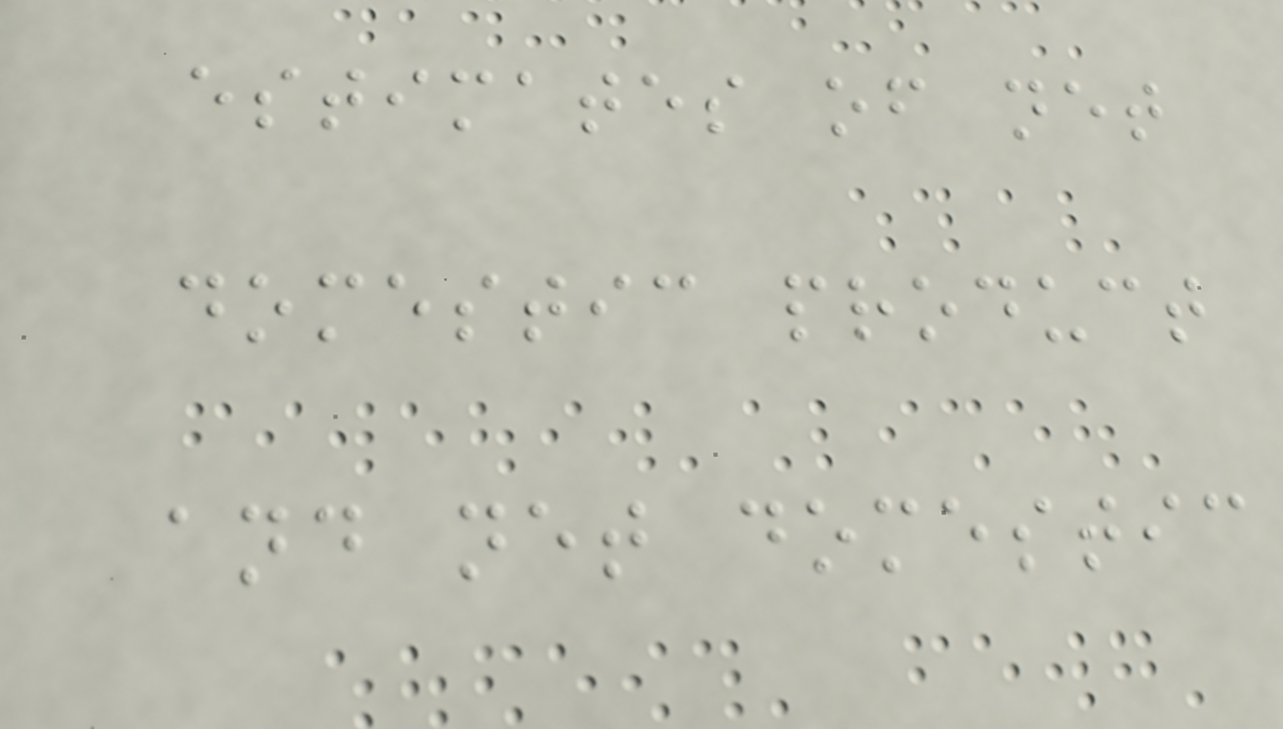estimates of net
domestic product
and net domestic
